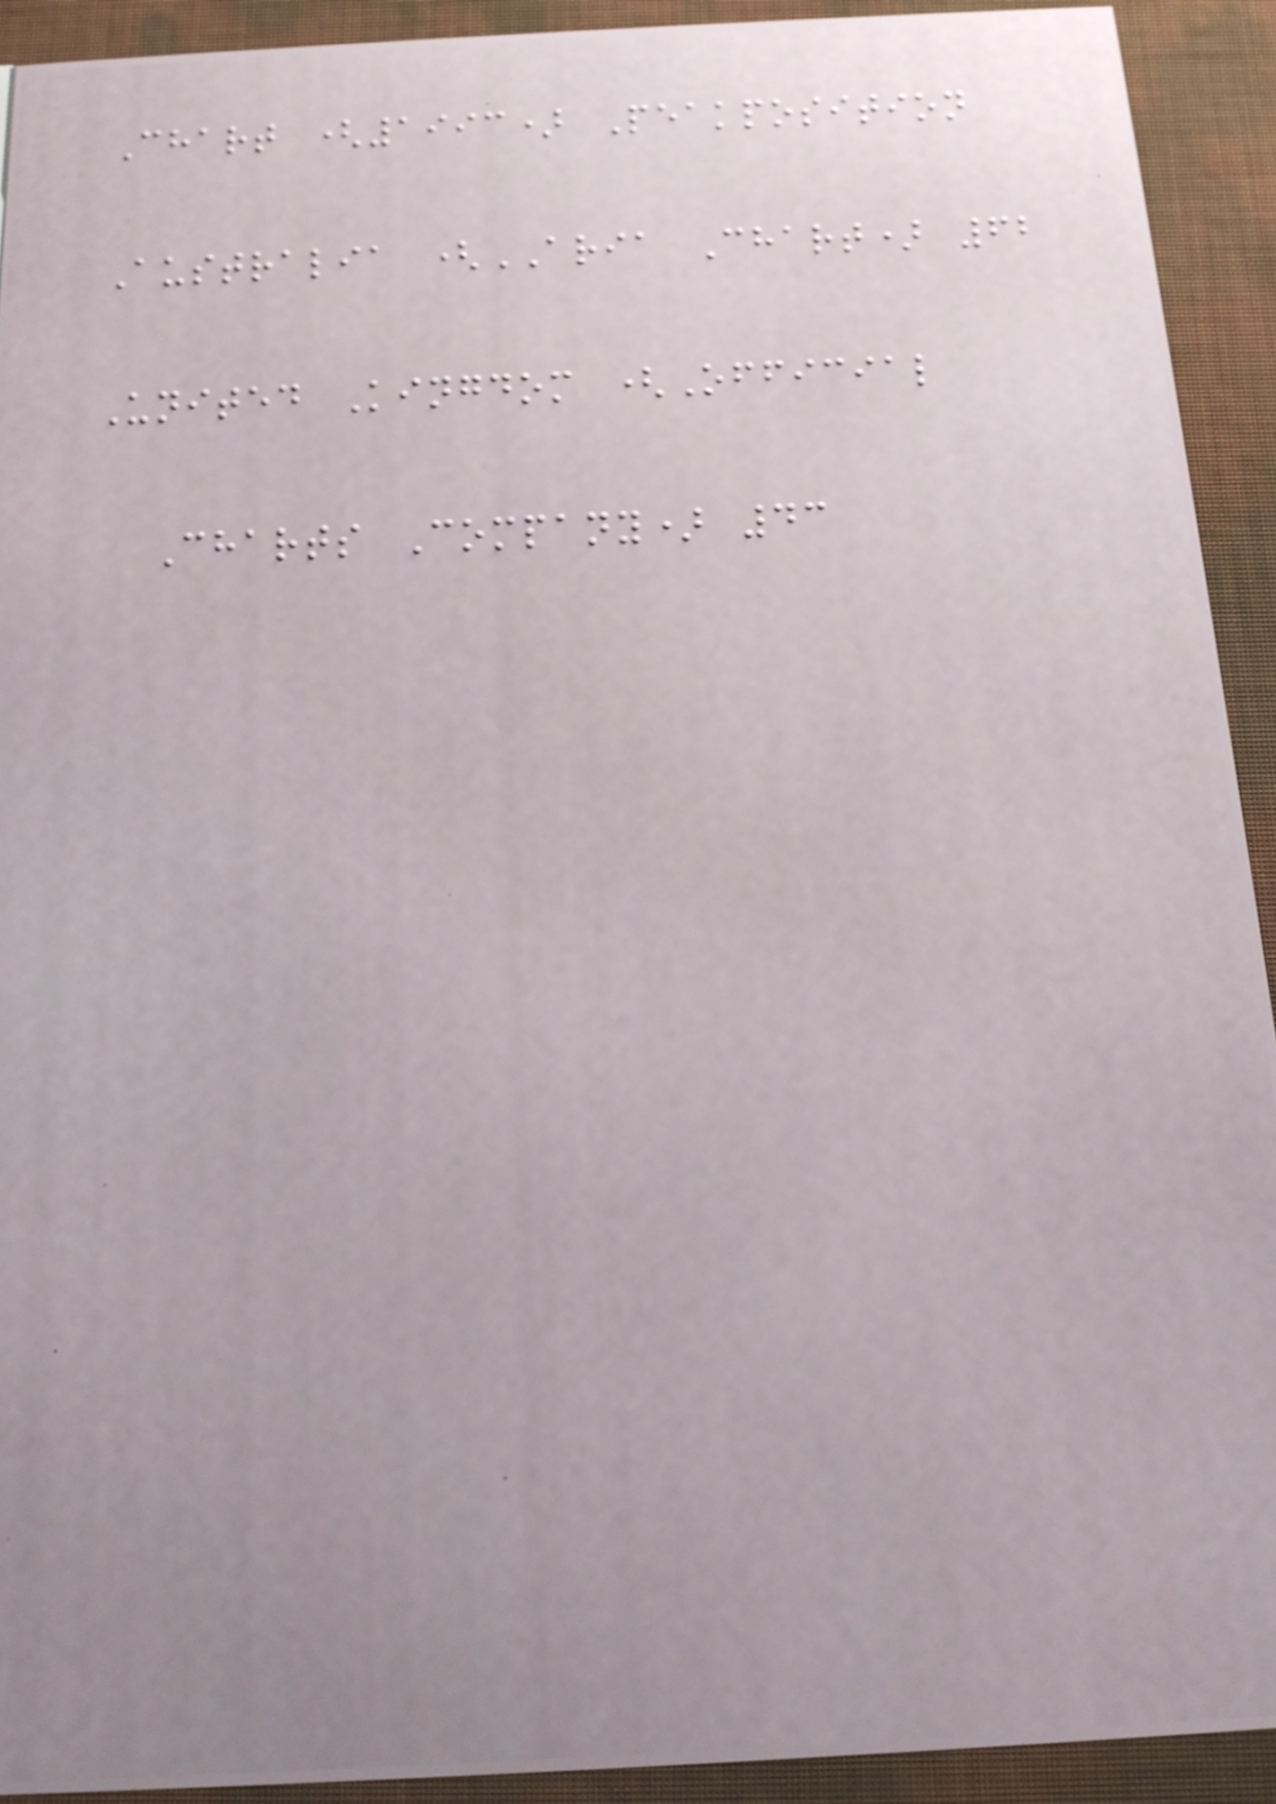Chart (1993) Peakposition
Australia (ARIA Chart) 62
United Kingdom (Official
Charts Company) 43
